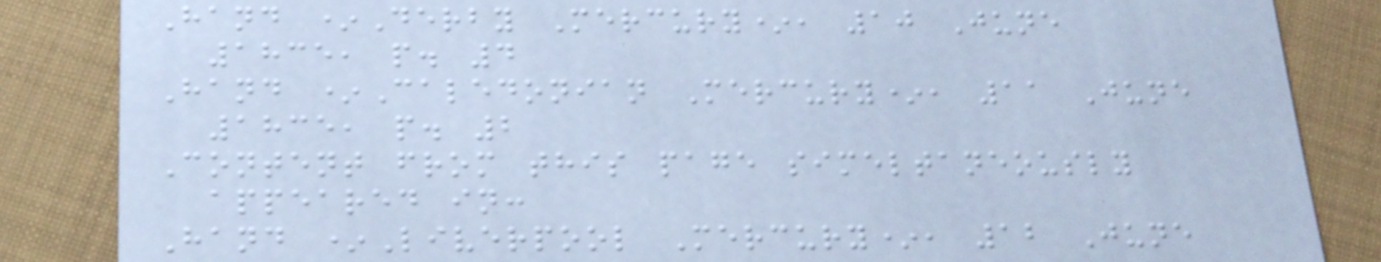Hand *Derby Mercury*, 10 June
1835, p. 4
Hand *Caledonian Mercury*, 11 June
1835, p. 2
Content from this page simeltaneously
appeared in:
Hand *Liverpool Mercury*, 12 June
